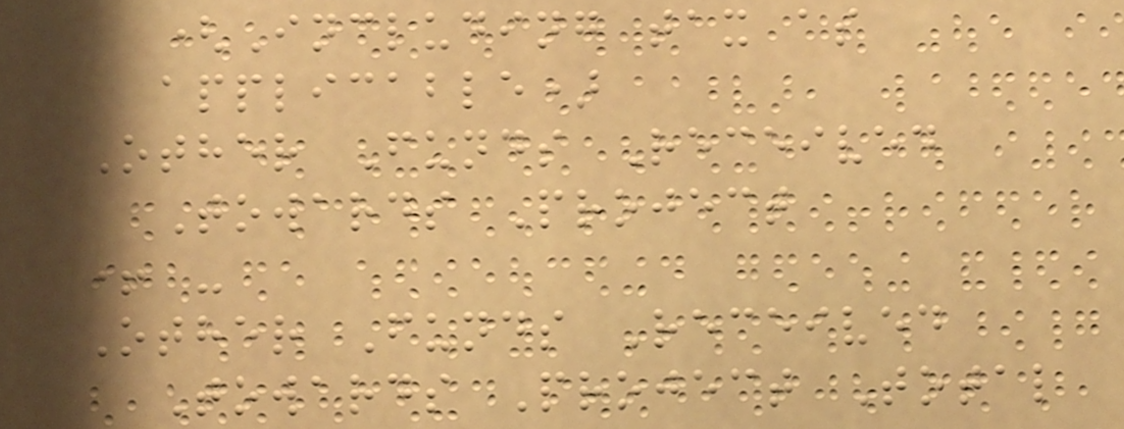(Including tax as
applicable)
Other Funds Received
Towards Project
+ -
Other Funds Received
Towards Project Total
